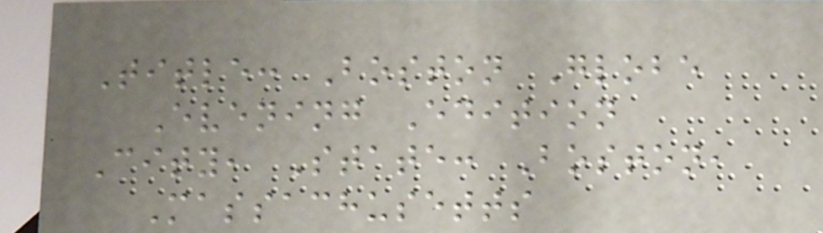Title: Boston Globe
Evening Edition
City, State: Boston,
Massachusetts
